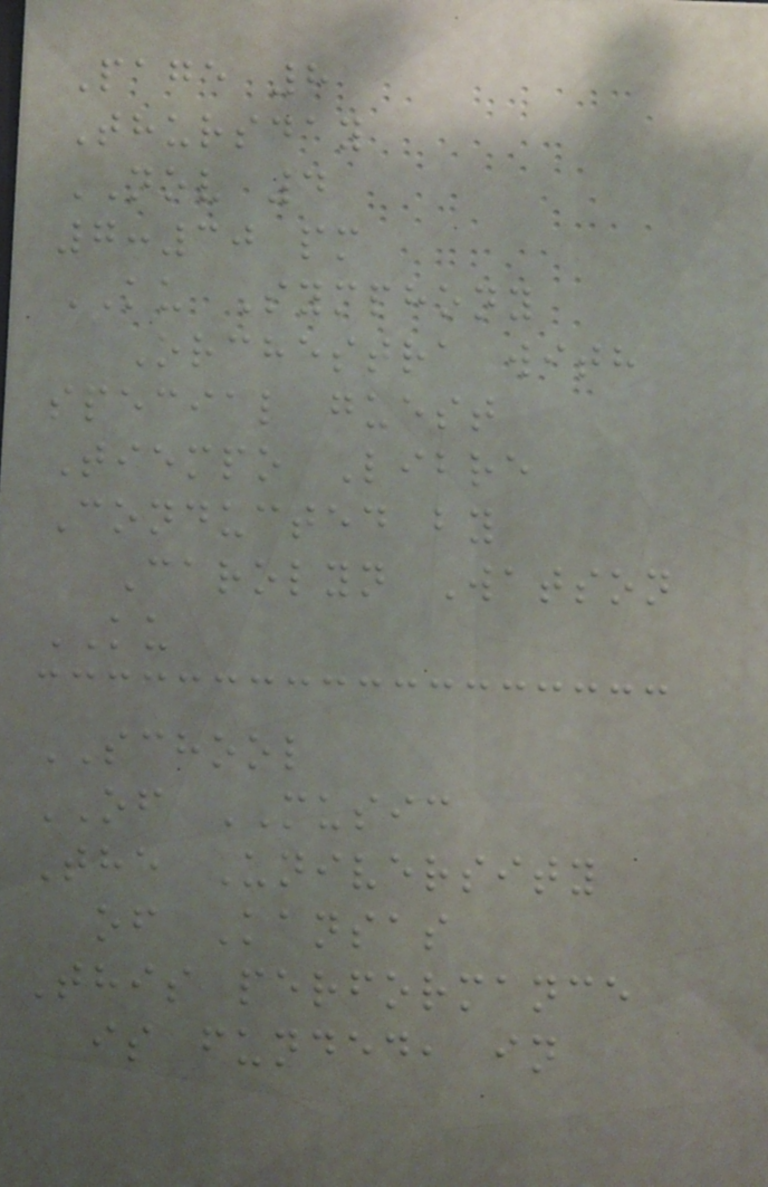Page 8
Thursday
NOV 4
7:30 pm
KU Symphony
Orchestra with
special guest
Tiempo Libre
Conducted by
Carolyn Watson
KU
SCHOOL
OF MUSIC
The University
of Kansas
This performance
is funded, in
